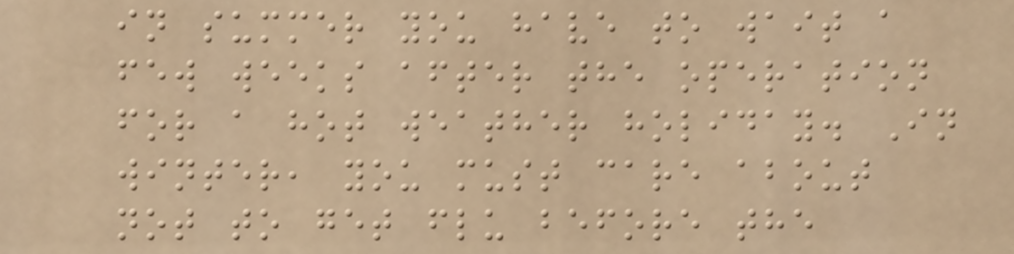in summer you have to wait a
few weeks after the operation
for a hot weather holiday. In
winter, you must care about
not to get flu before the
